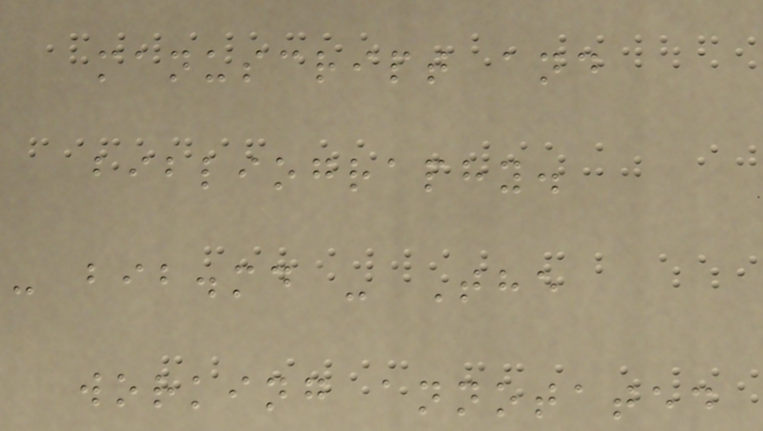manuscript and
bibliography.
- bib.md - The
working annotated
